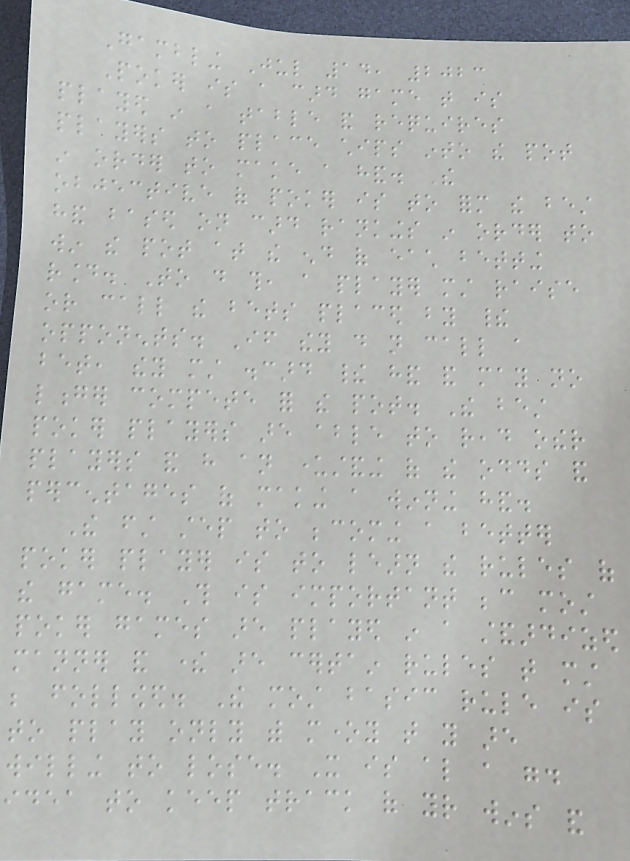Gambling Jul 14, 2023
Poker is a card game that is
played in a table and requires
players to place chips into the pot
in order to make a hand. The
objective of poker is to form the best
hand based on card rankings in order to
win the pot at the end of each betting
round. To do this, a player must raise
or call the bets placed by their
opponents. If they do not call a
bet, they must discard their hand and may no
longer compete for the pot. The best
poker players are able to read other
players and have an understanding of the odds and
percentages of making a winning hand.
The first step to becoming a better
poker player is to learn the rules of
the game. This is important because most
poker games are played in a standardized
manner and there are certain rules that must
be followed. The most basic rule is
to play only with money that you are
willing to lose. It is also a good
idea to keep track of your wins and
